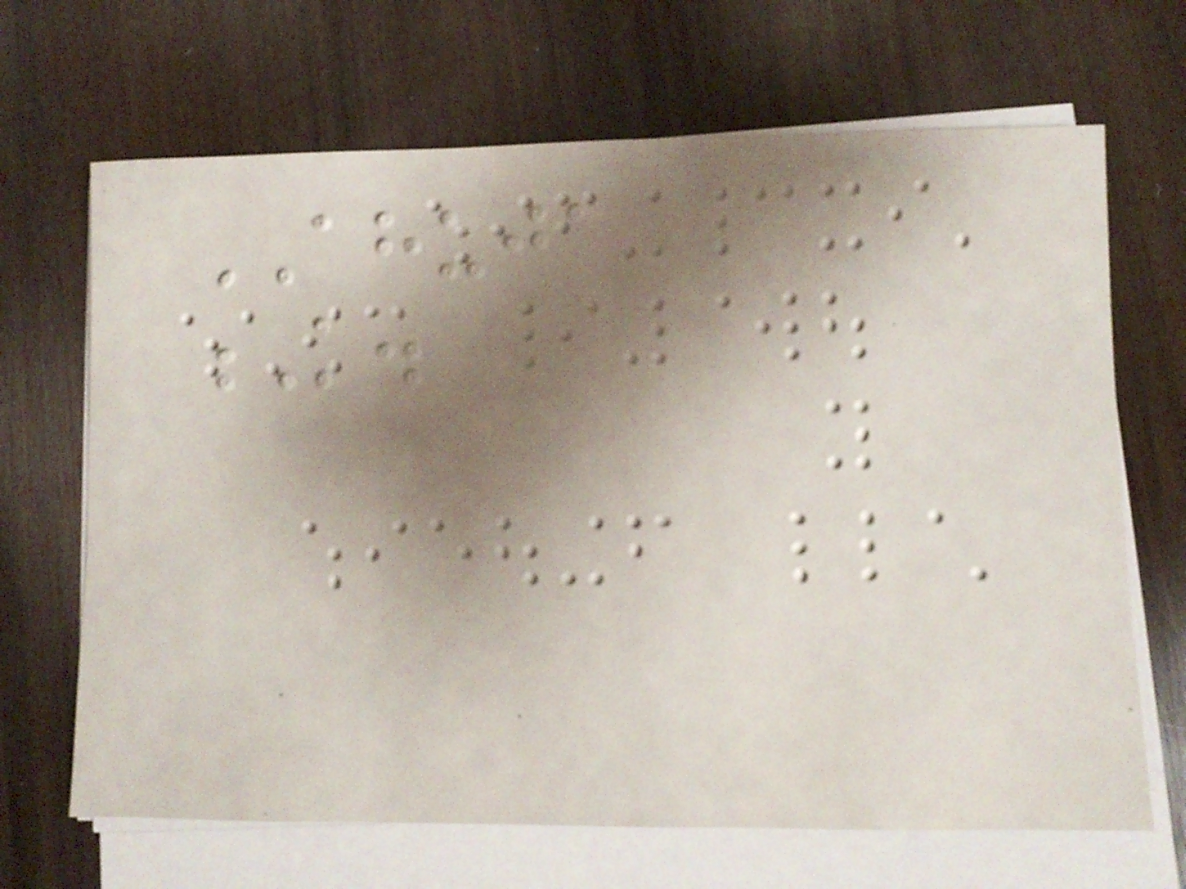AHUJA
K.
